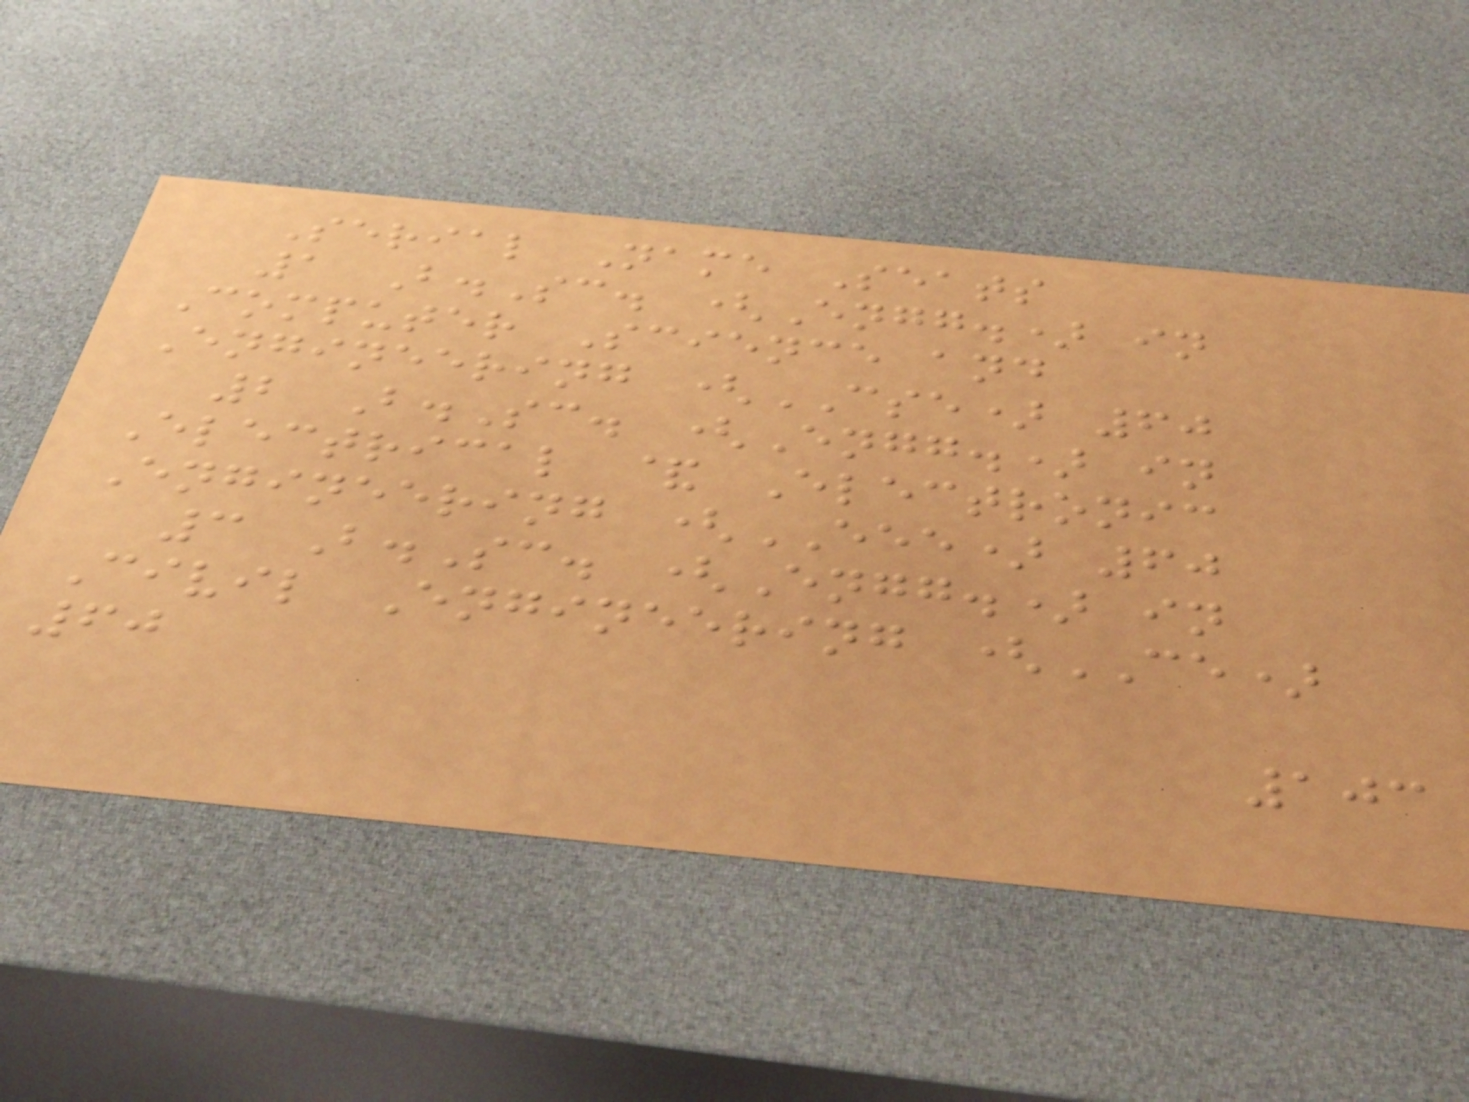Serial Name Seats
1 B.Sc. (Engg.) in
Computer Science and
Engineering (CSE) 60
2 B.Sc. (Engg.) in
Electrical & Electronic
Engineering (EEE) 60
3 B.Sc. (Engg.) in
Civil Engineering (CE)
60
103
